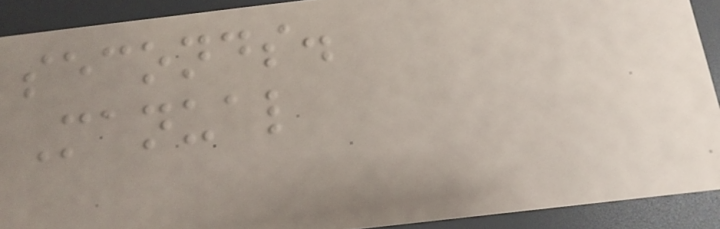seconds.
Manual
